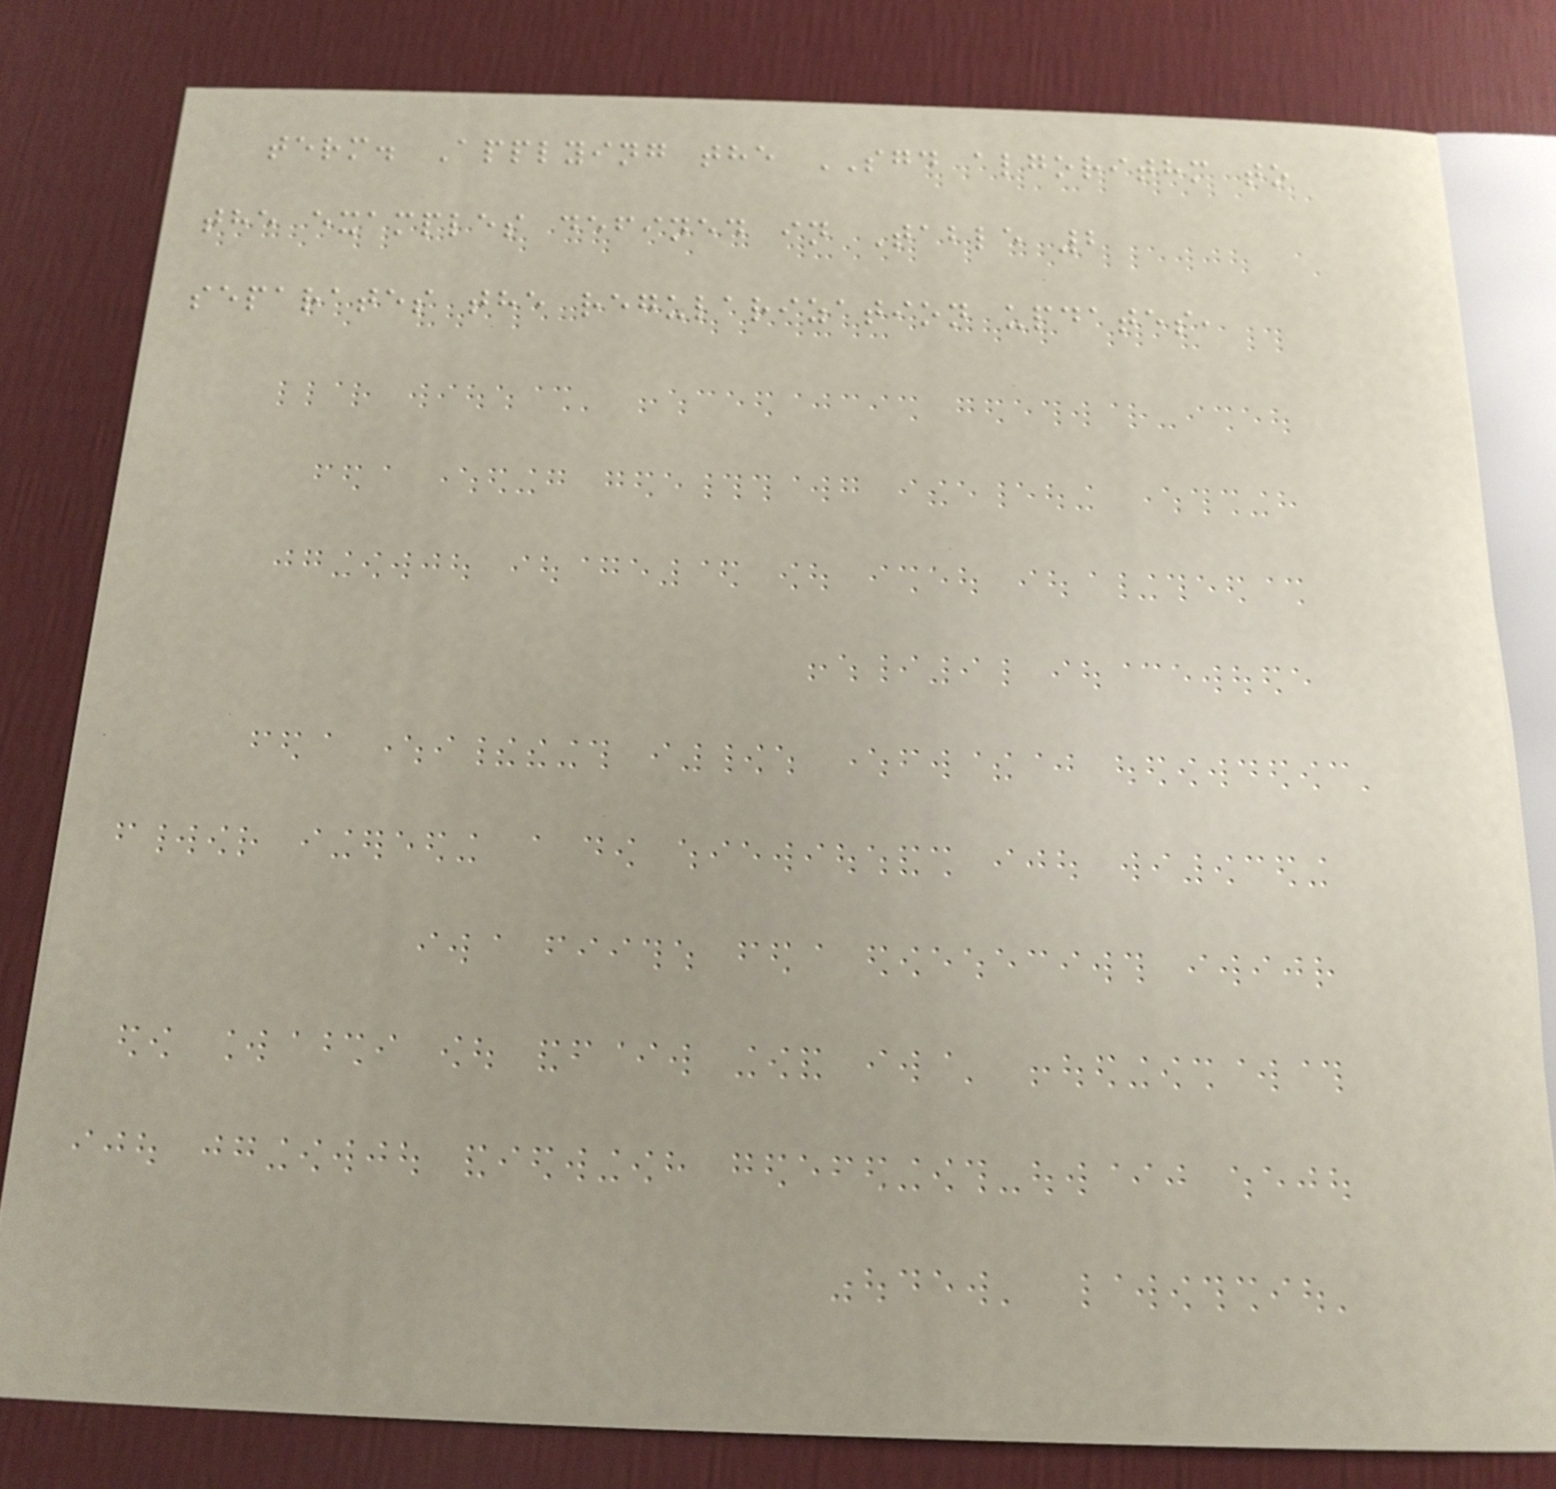term. Applying the SGD algorithm to
the examples defined in Table 2
separates the regularization updates,
